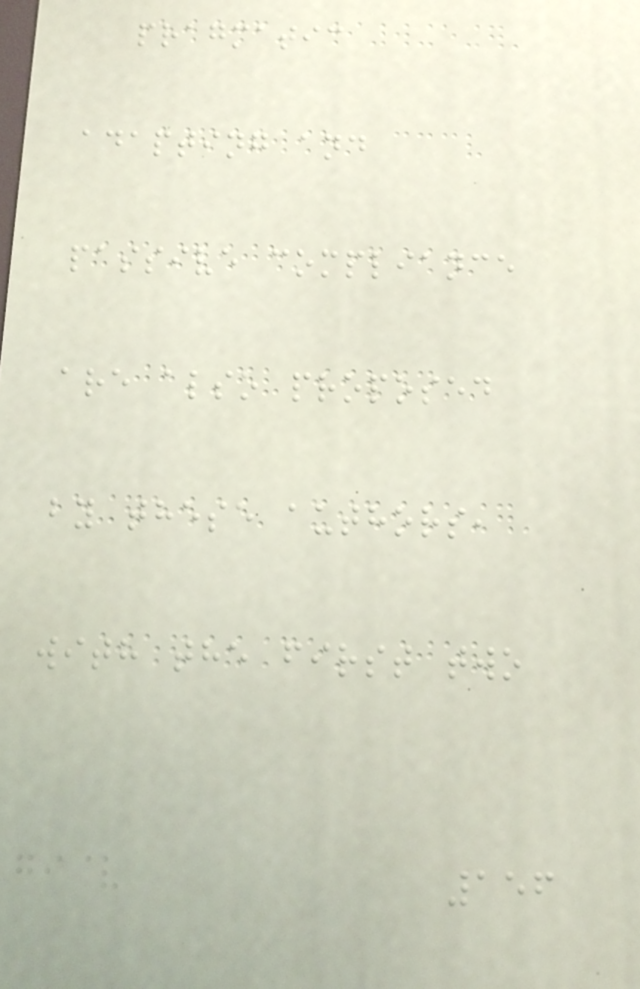pragmatic
adapting and
passive compliance
are also proposed
by these authors,
with the first two
156
